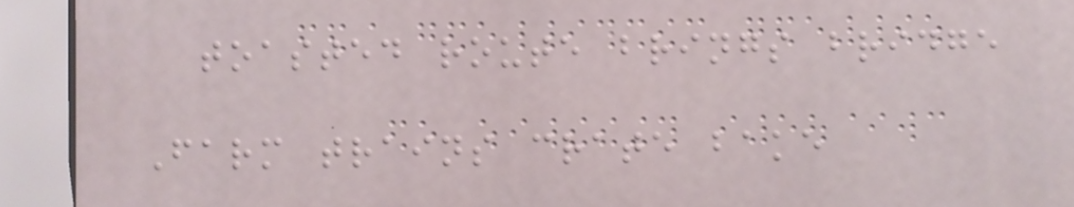toasted route brings bridge
Farm trains crate bake
